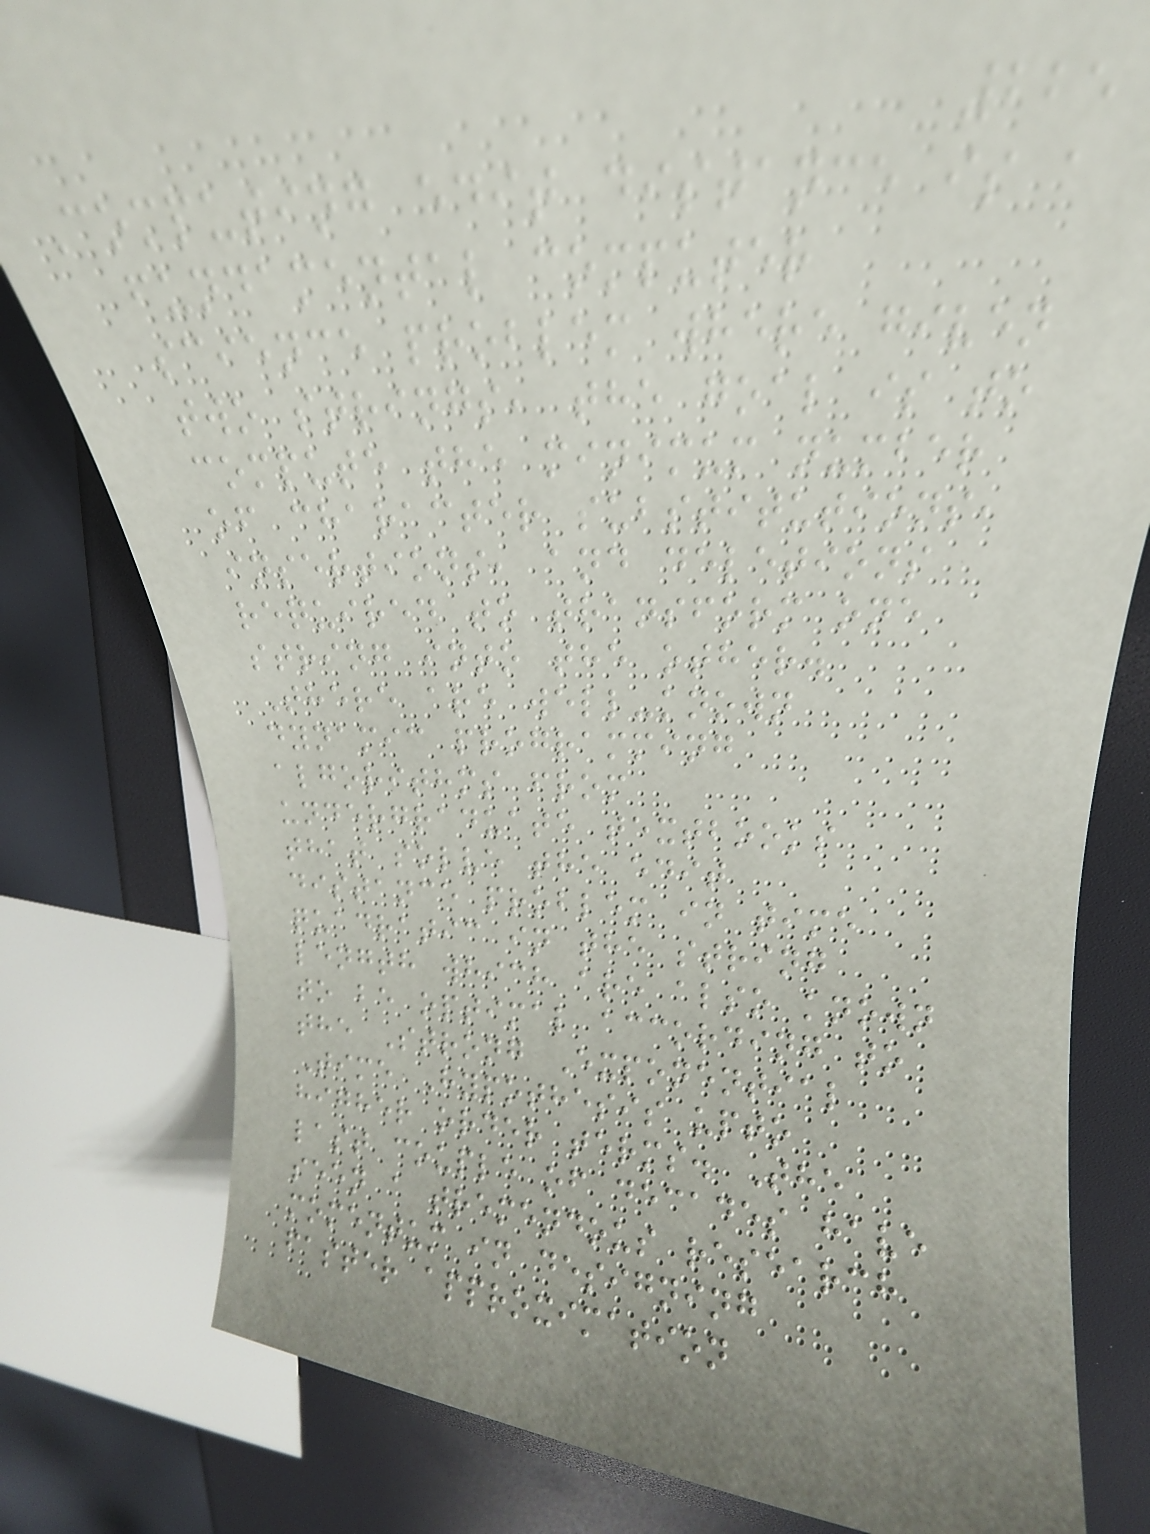225
Computing edit distance is a
fundamental computer
science problem where given
two strings, the goal is to
compute the minimum number
of character substitutions,
insertions, and deletions
required to transform one
string into the other.
There are well-known
dynamic programming
algorithms from
undergraduate textbooks
that solve the edit
distance problem in time
quadratic in the string
length which are also known
to be optimal according to
the Strong Exponential
Time Hypothesis upto
higher order terms. The
last couple of decades have
seen a tremendous research
momentum in designing
faster approximation
